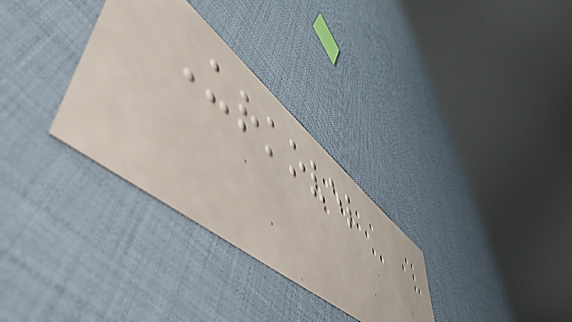Urkovel
